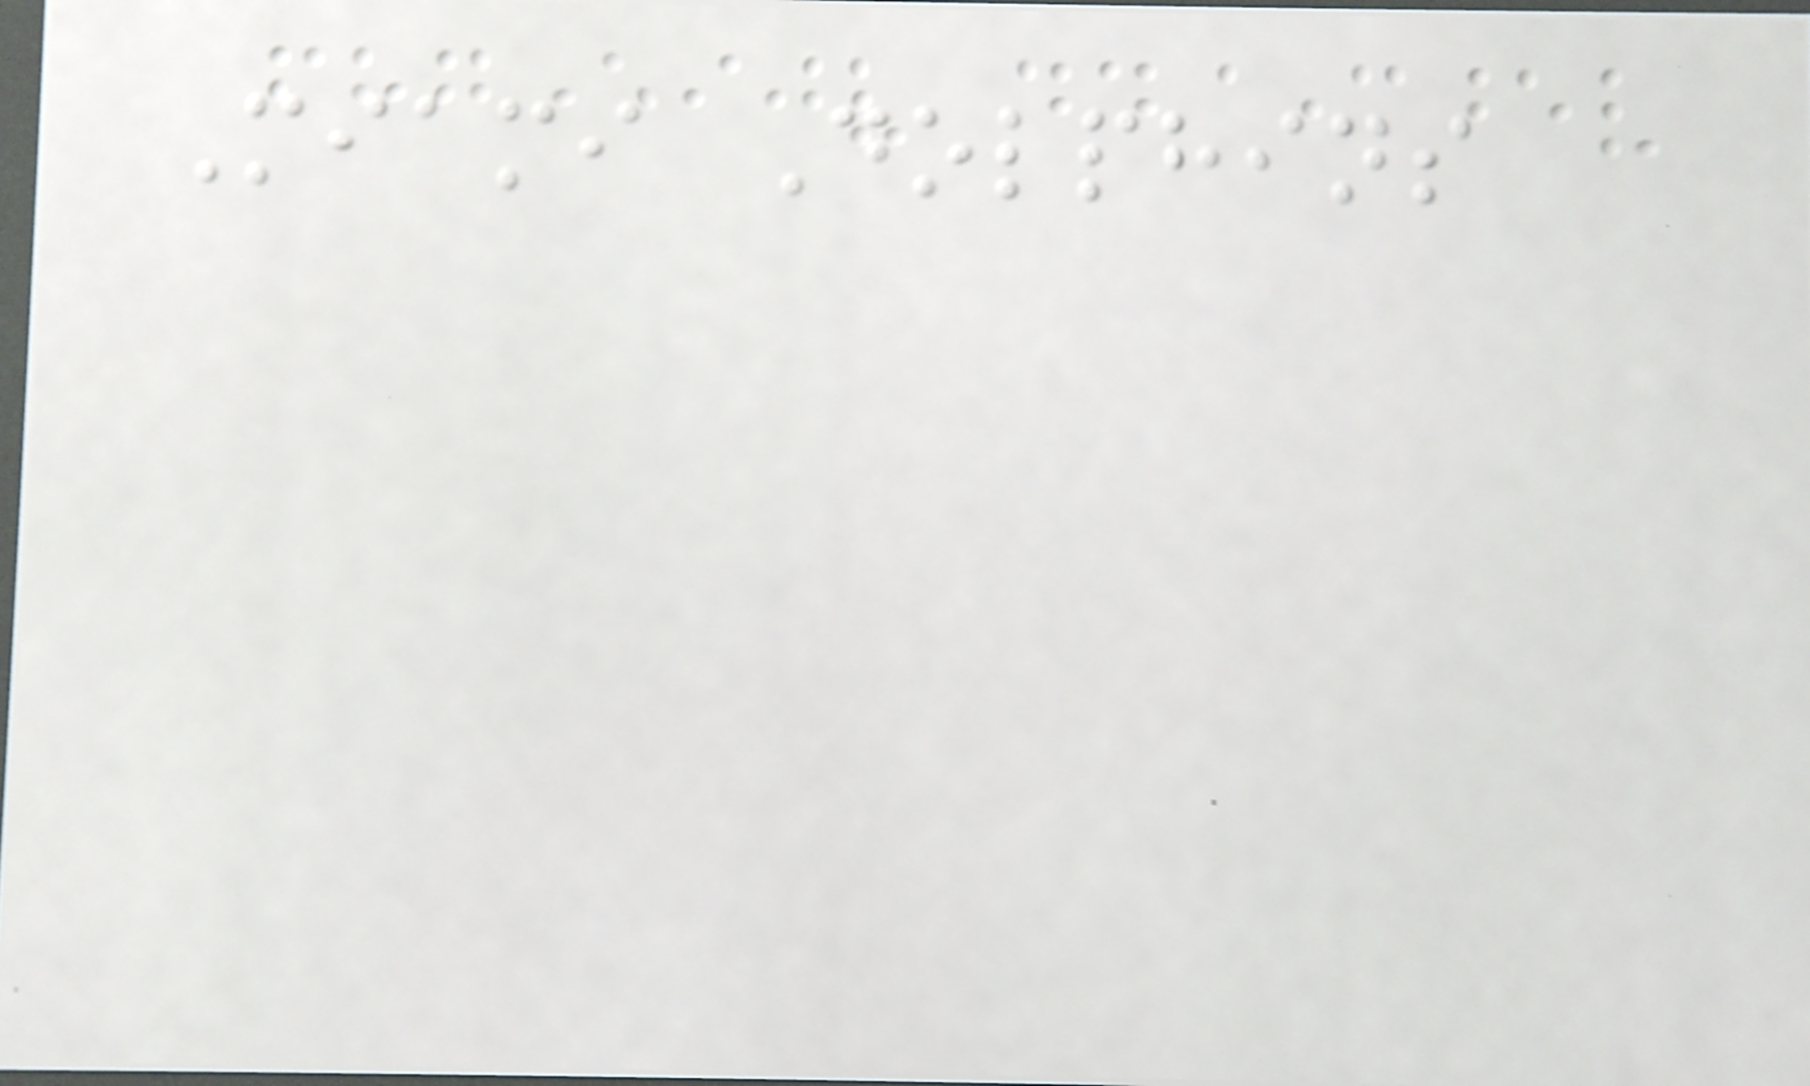Miami Dolphins
